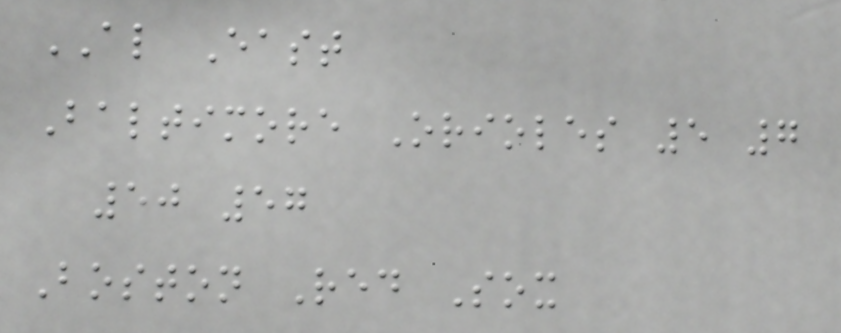AL East
Baltimore Orioles 5 7
50 57
Boston Red Sox
